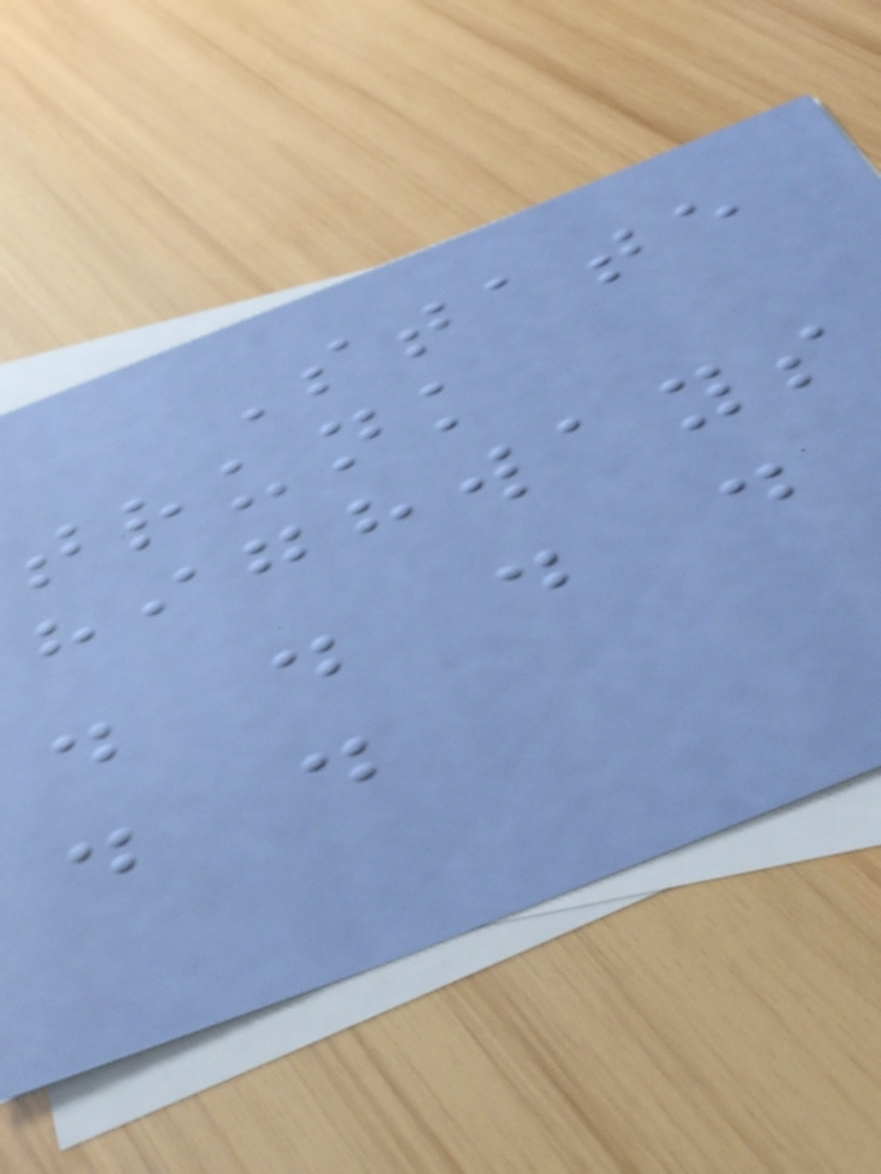State
trunk
highways
. . . .
. .
